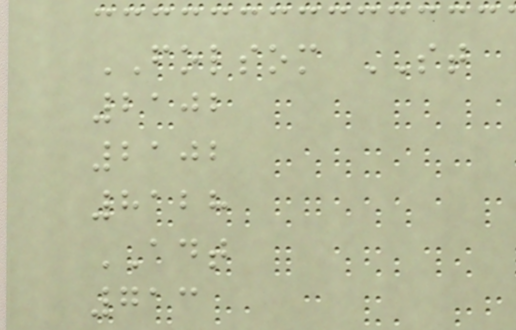FOLSOM ST
2102
2102
8128
ADT
713
